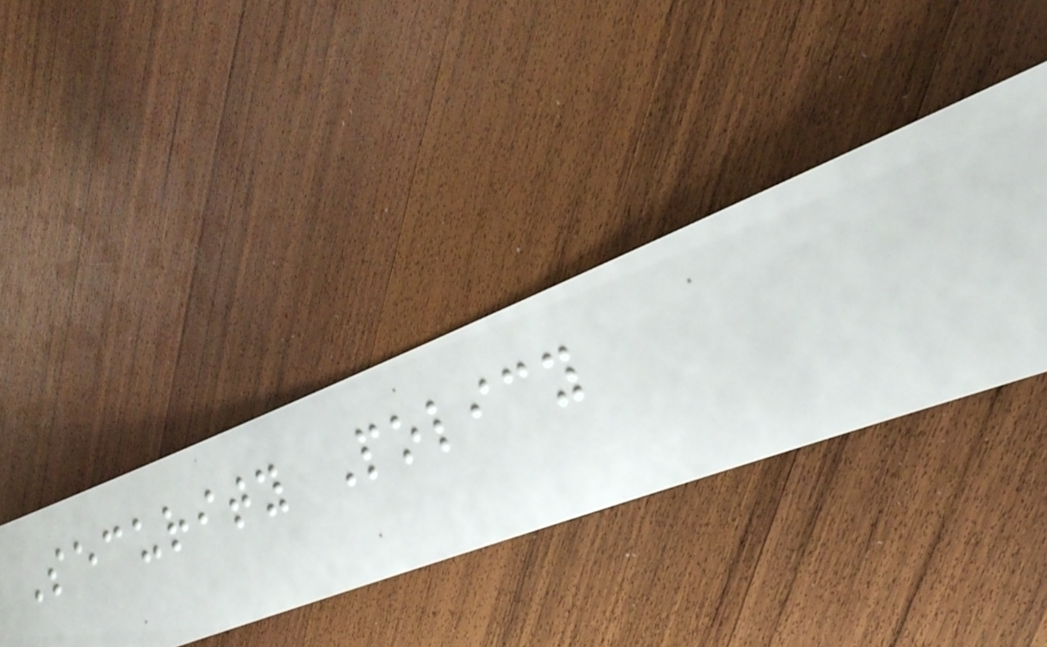Security Policy
